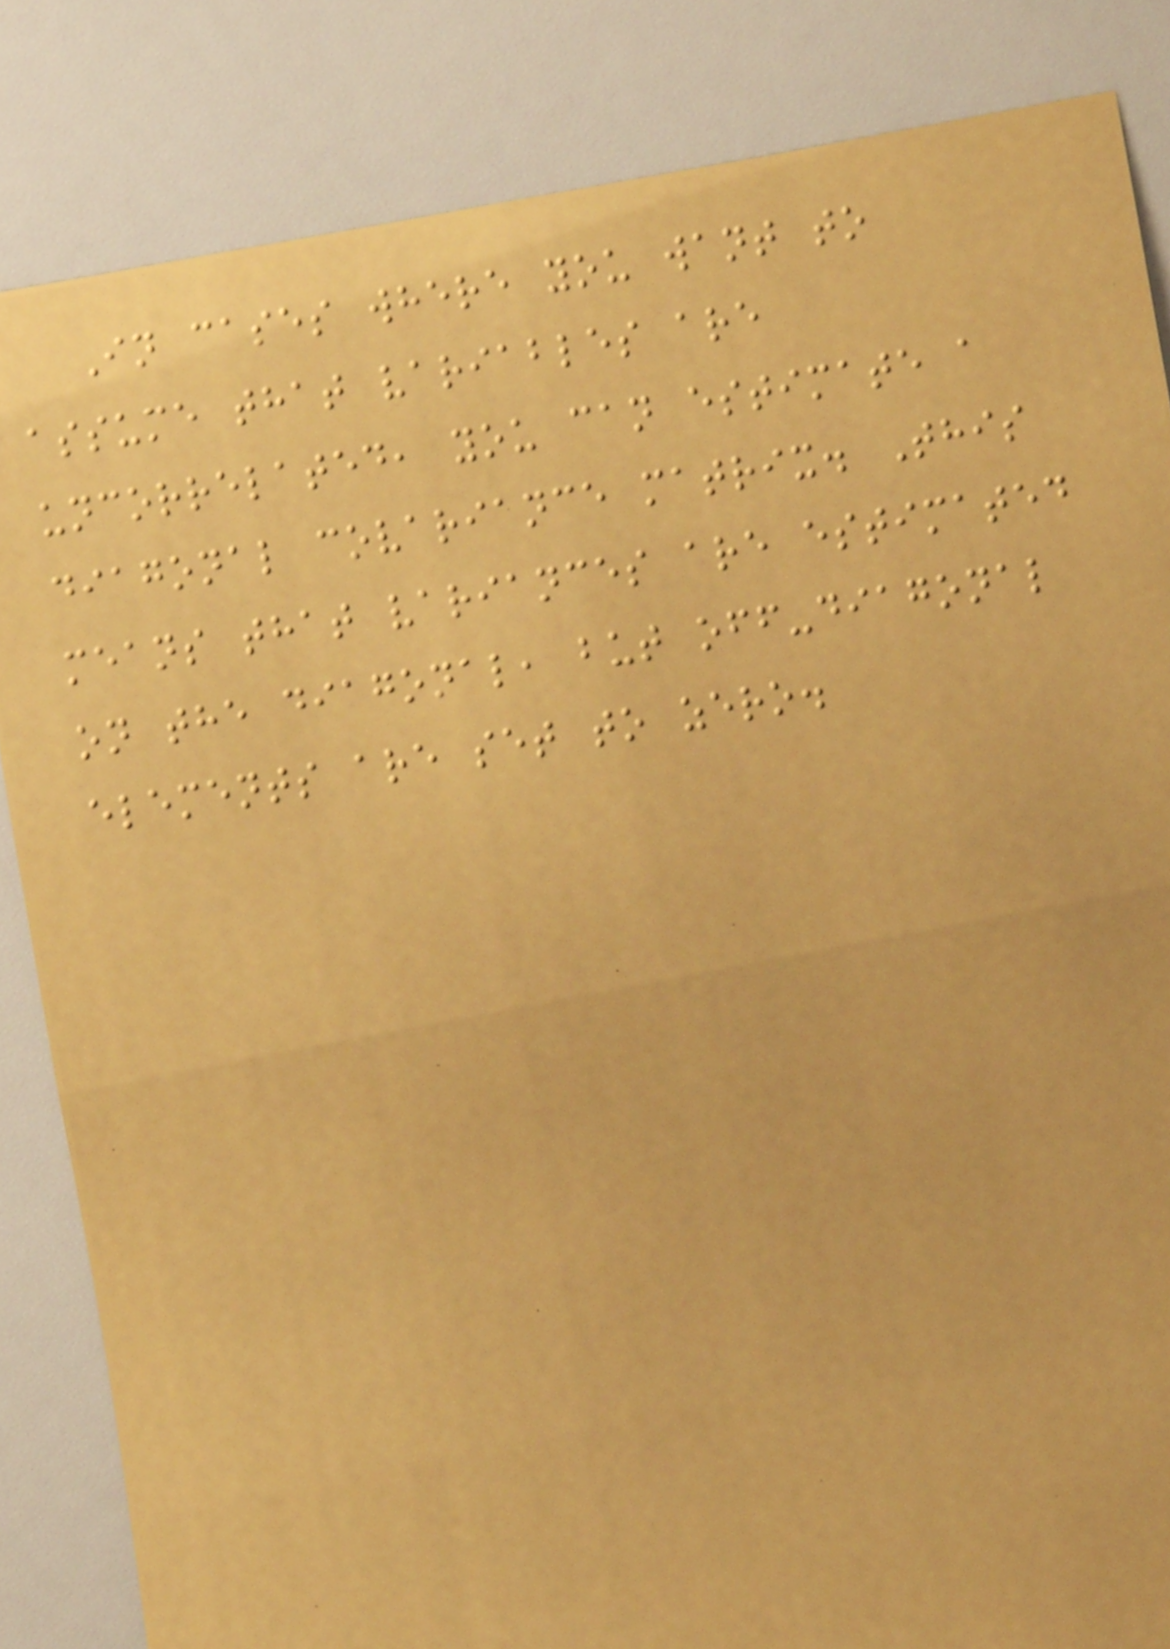In cases where you want to
assume that variables are
uncorrelated, you can estimate a
diagonal covariance matrix. This
means that variances are estimated
on the diagonal, but off-diagonal
elements are set to zero.
